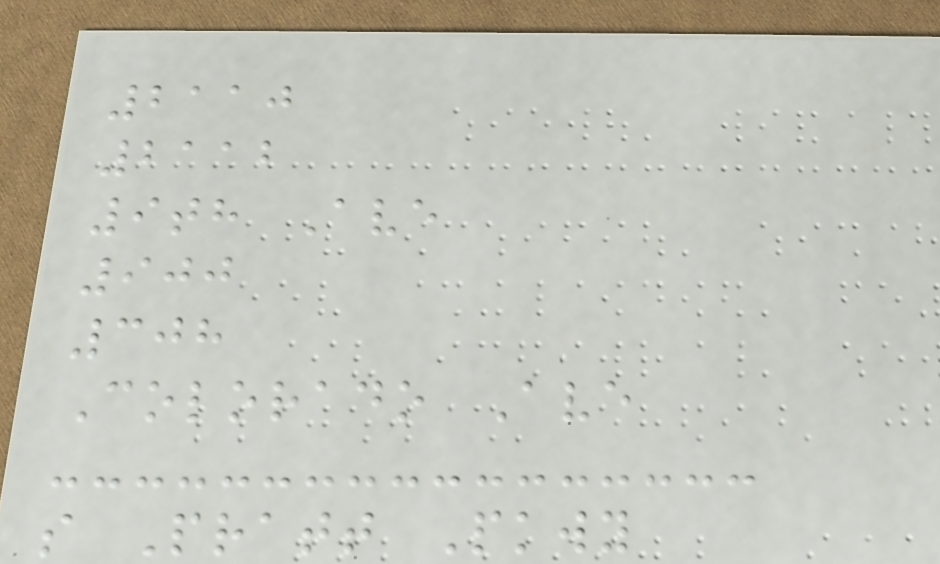2110
2112
9th Ave
900
308
Colorado Ave
s Pratt Pkwy
